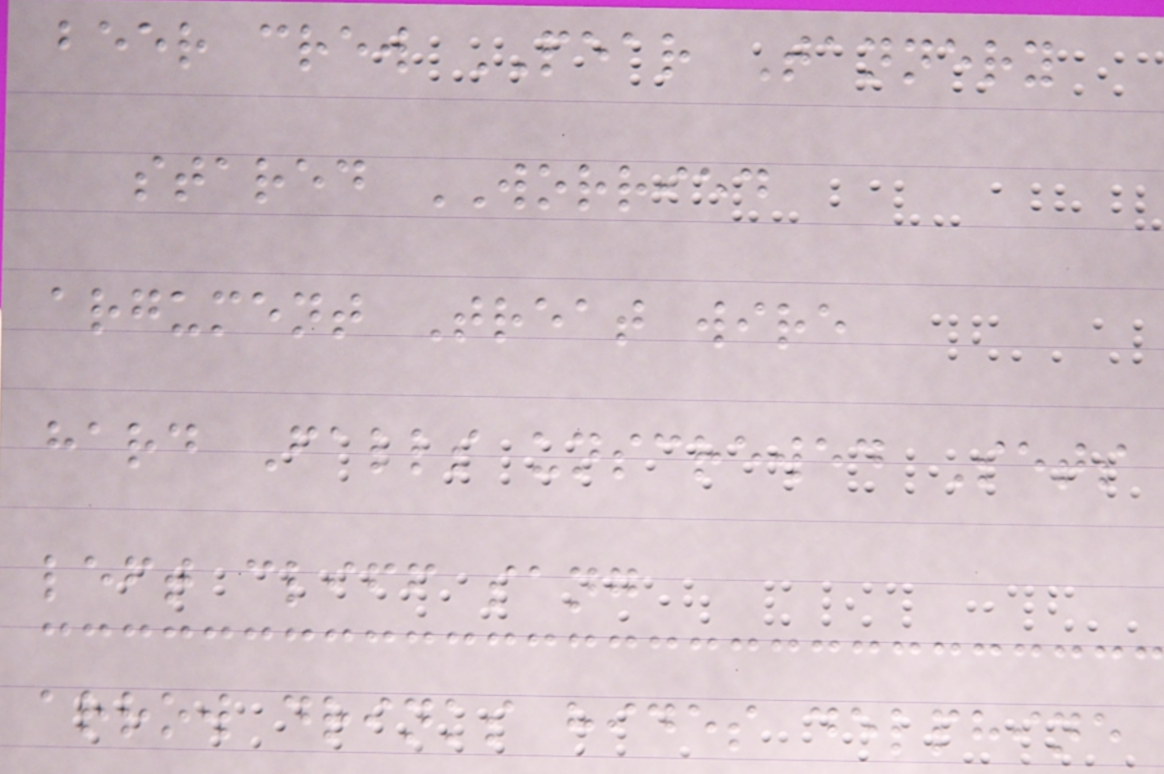beer crew PEAR Tannery
stared WORRIED
argument Treat wire
hard Falls unscrewed Sets
left cliff sang
arrow drinks hides delphine
